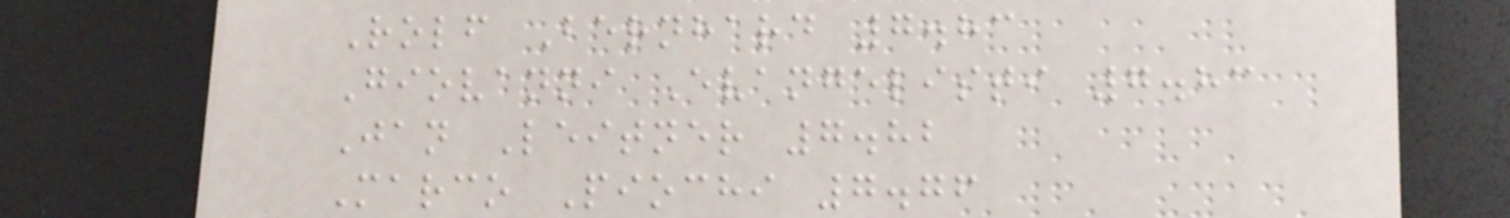Rolf Bernhard 7.83
Giovanni Evangelisti 7.83
Jan Leitner 7.82
Marco Piochi 7.76
